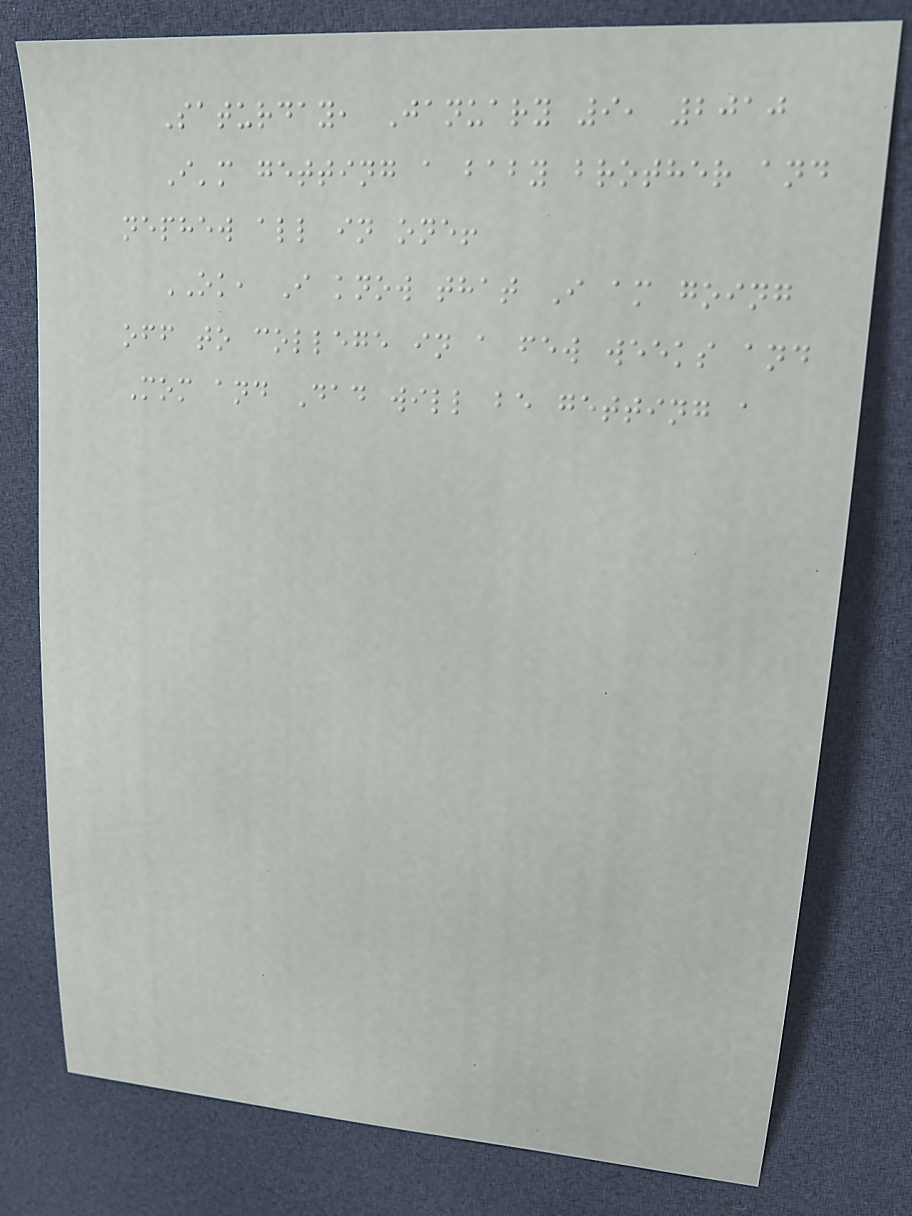Saturday, January 9, 2010
I'm getting a baby brother and
nephew all in one!
OK, I know that I am going
off to college in a few weeks and
Mom and Dad will be getting a
